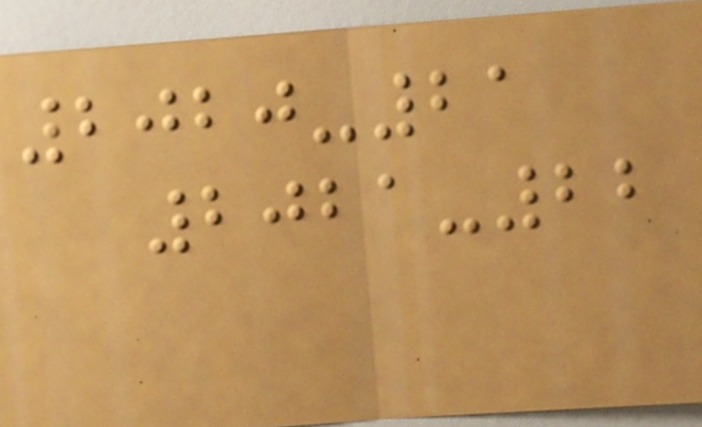2020-21
2021-22
